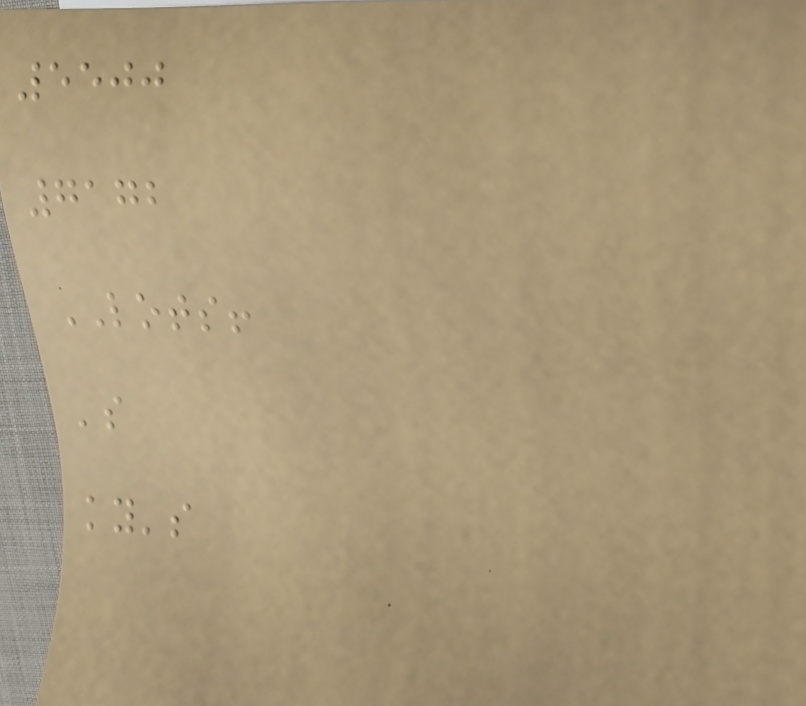5500
7172
LOTS!
's
ky's
